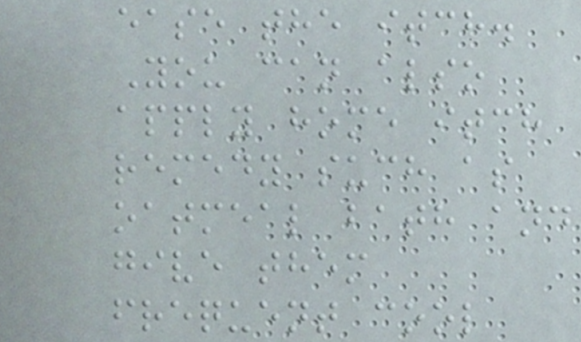ease the itch.
You can also
apply home itch
remedy such as
oatmeal bath and
give them
frequent cool
